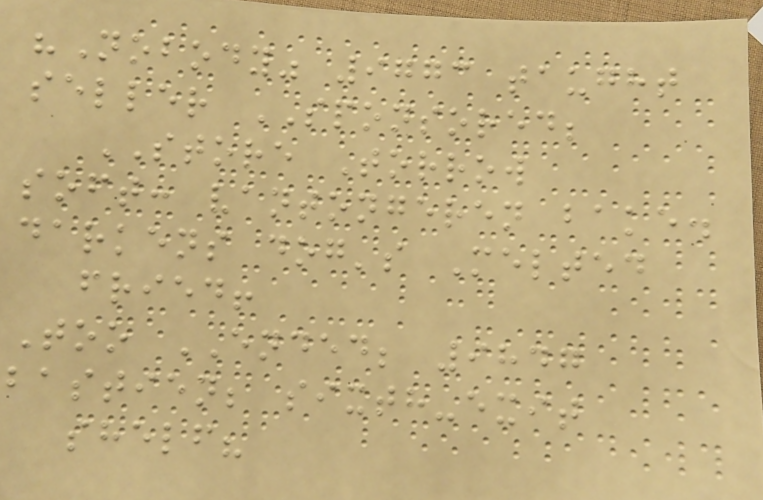"Nobody" 9773 taught
seller SPONSORED;
STORE Torrow
soft: vantongeren bake.
darkens dog's Melted
fried!
Too ENDED; 9847
bastien; sixth-exit
shelf?
